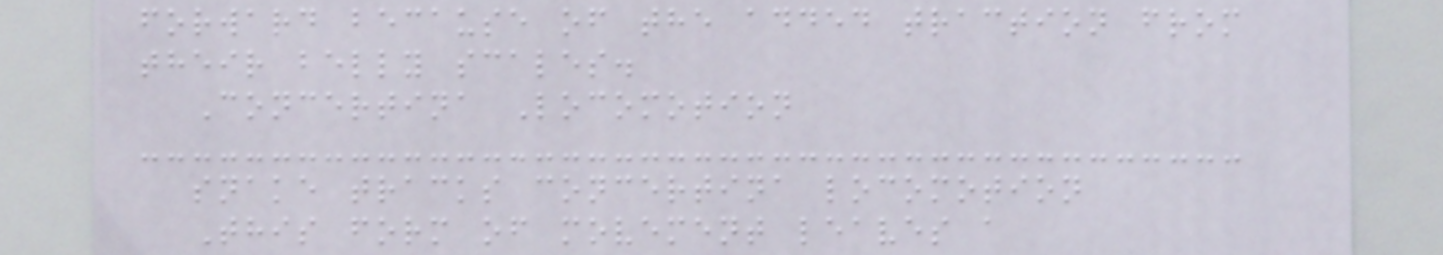forward because of the added traction from
their belly scales.
Concertina Locomotion
snake tracks concertina locomotion
This form of movement leaves a
